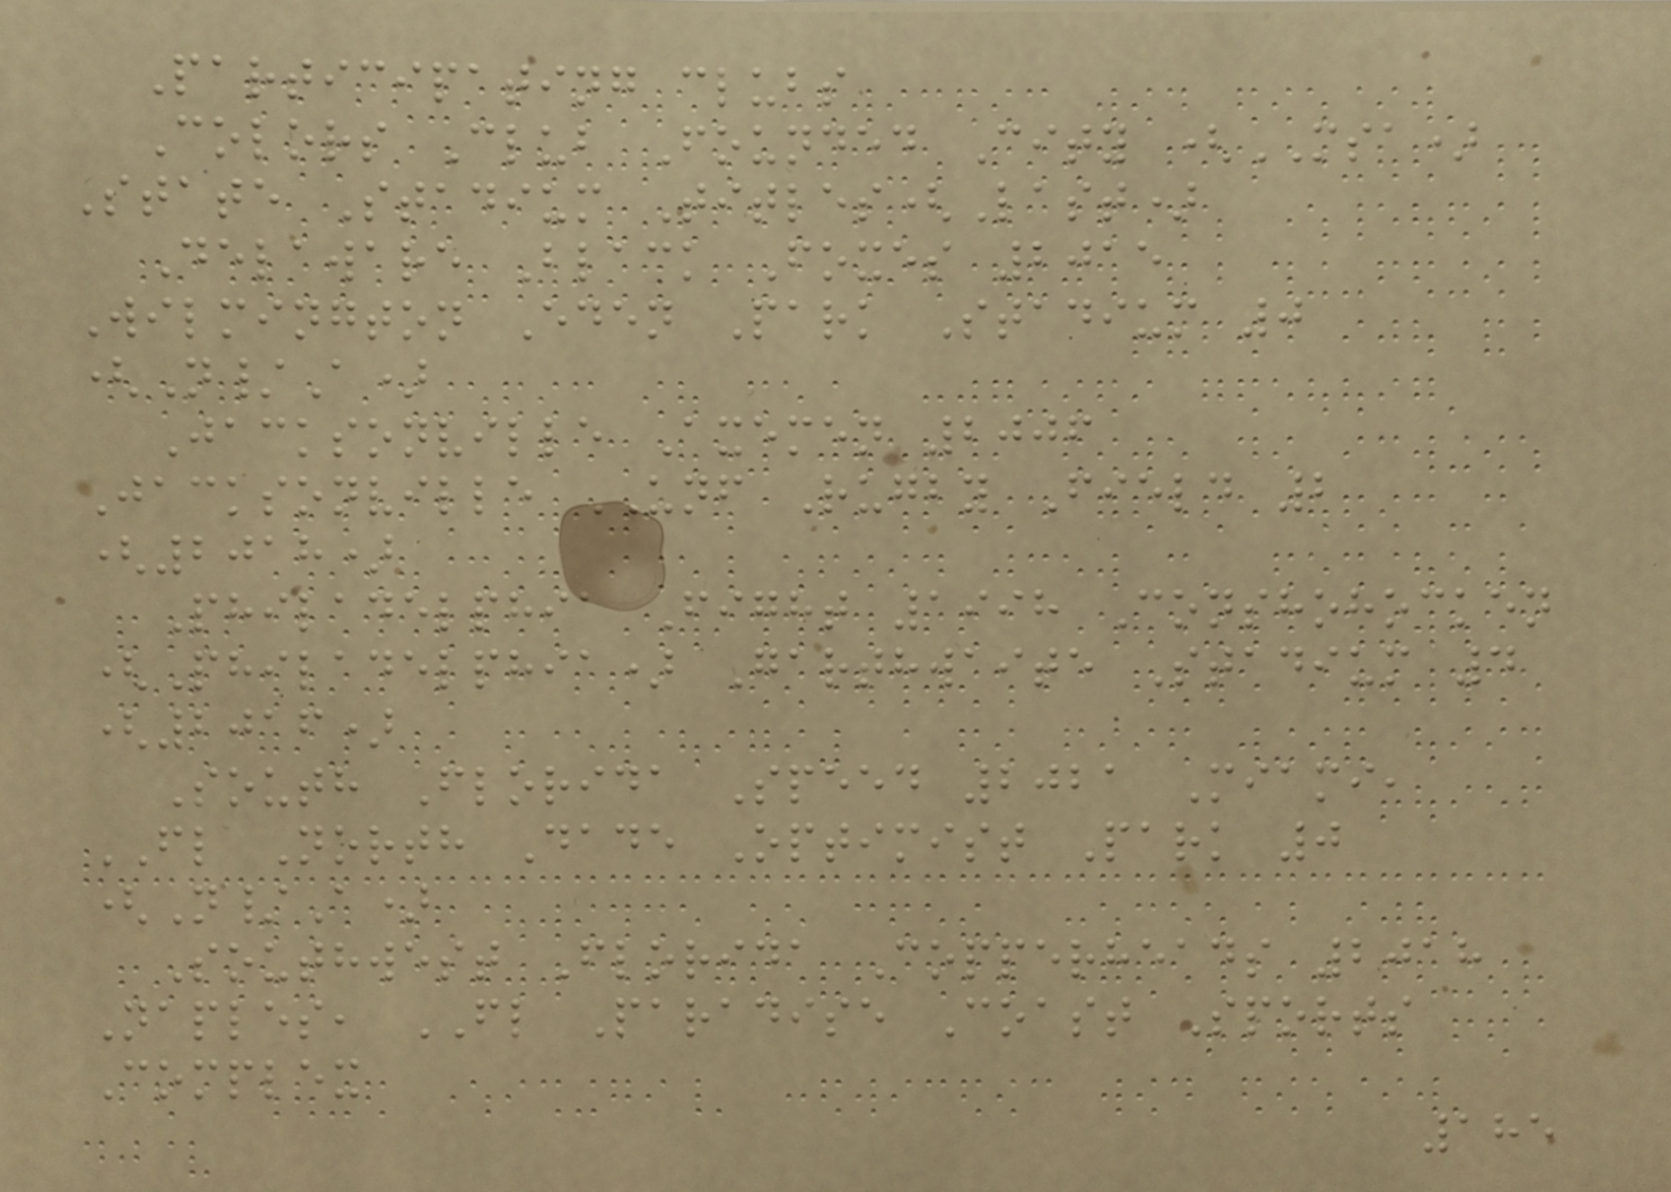Participating clubs
Colors Club Founded City (MSA)
State Stadium Titles(Last)
Delaware Black Foxes 2015
Wilmington Eden Park Stadium 0
(N/A)
Jacksonville Axemen 2006
Jacksonville UNF Rugby Field 2
(2018)
Philadelphia Fight 1998 Conshohocken
(Philadelphia) Garthwaite Stadium 4
(2016)
South Florida Speed 2021 Miami,
FL North Dade Optimist Park 0
(N/A)
Southwest Florida Copperheads 2018
Naples, FL Paradise Coast Sports
Complex
185
